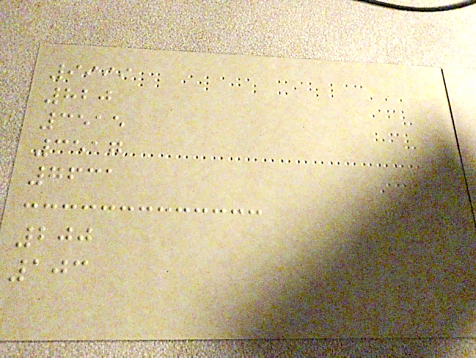9999
820
3515
3517
7631
200
103
